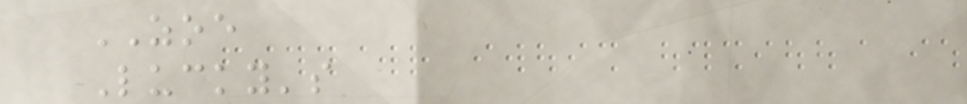ZOE
Lucky's
